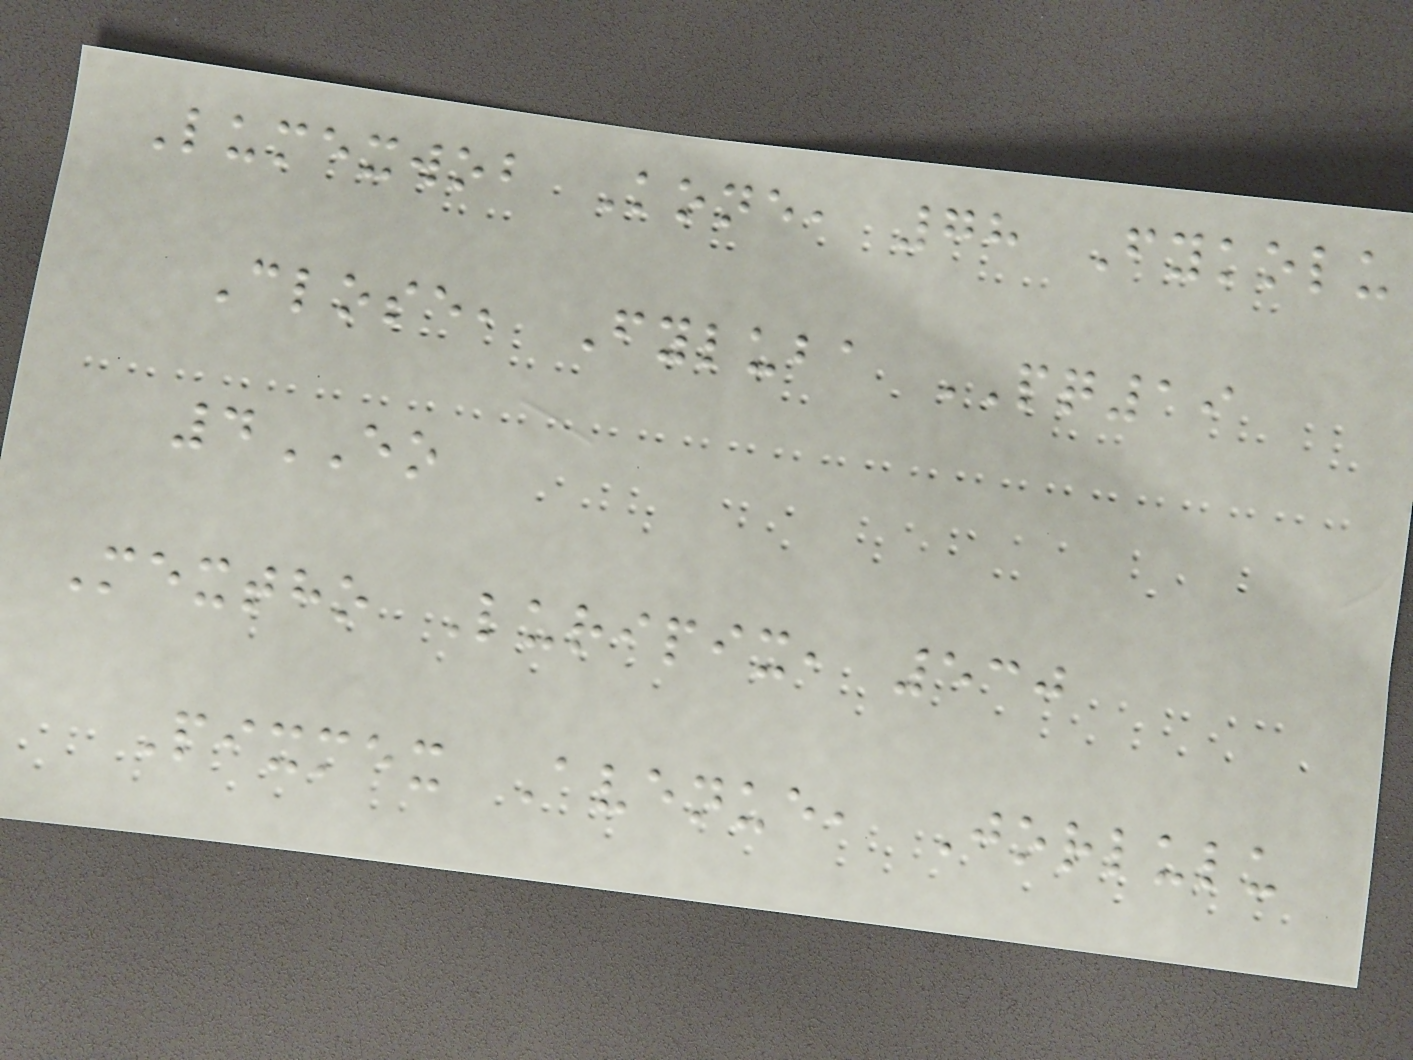Lumexwob Kone, 78 Fykolu
Close, Fyluba PQ19
4EO
Mextho Luripix, 530
Pixmex Avenue, Jorlulu
